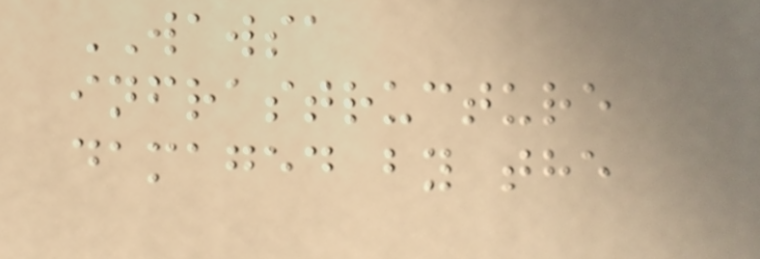WAWSA
infrastructure
damaged by the
